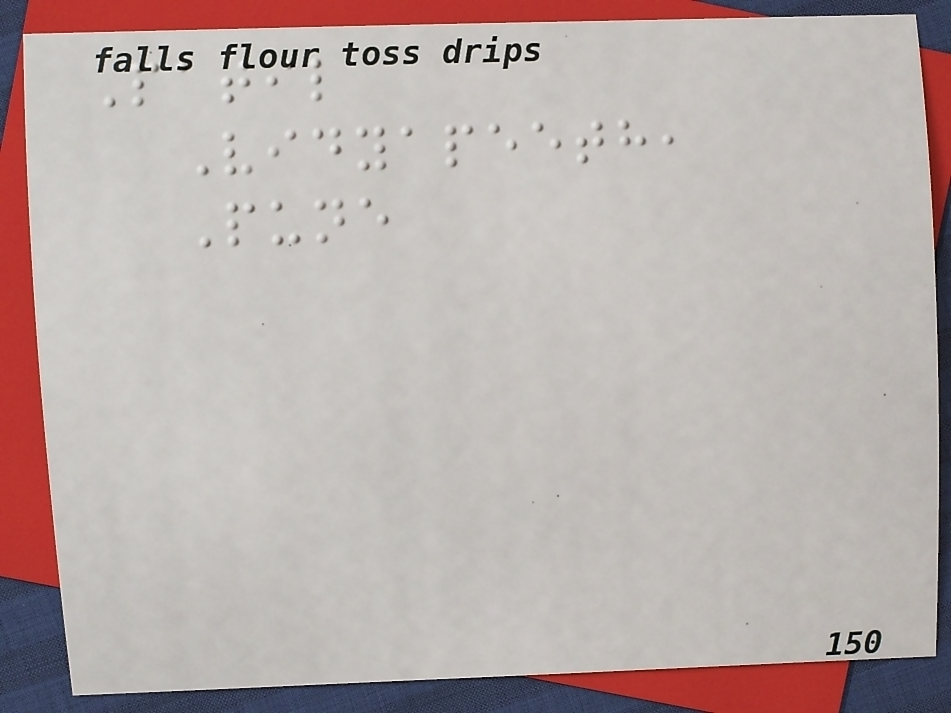Patil
Vidyapeeth,
Pune
